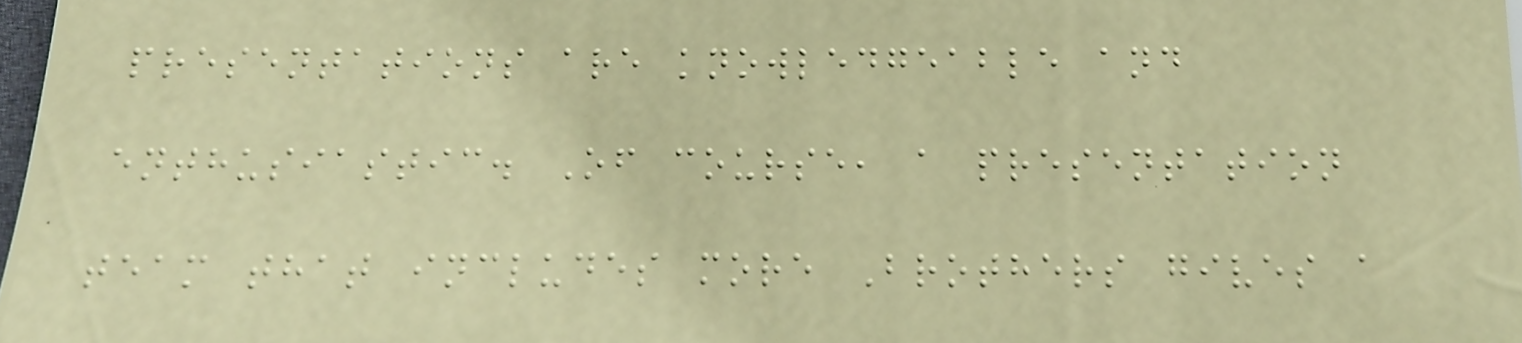presentations are knowledgeable and
enthusiastic. Of course, a presentation
team that includes more Brothers gives a
